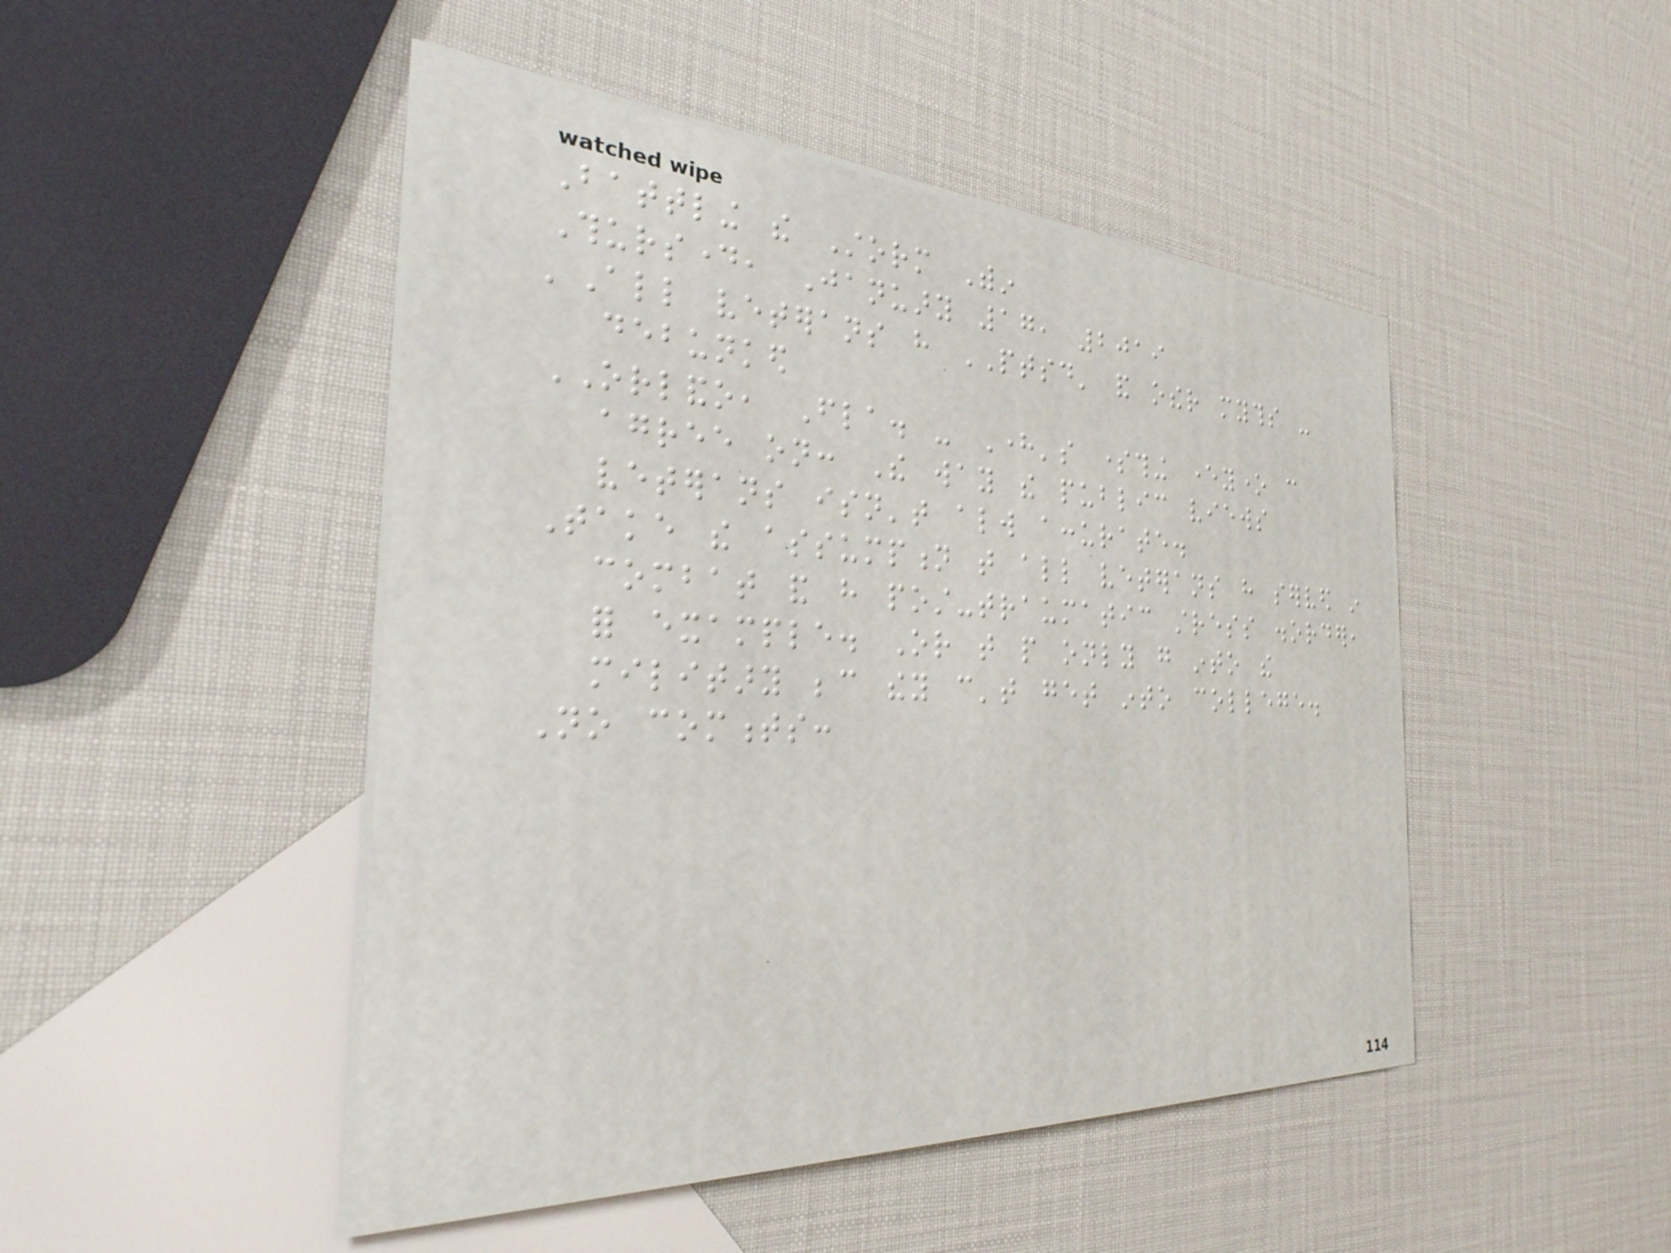Battling the Storm Within
Thursday, January 17, 2019
'All veterans have PTSD' and other myths -
debunked
ORLANDO, Fla. - Here's something everyone can
agree on: The way the public views
veterans isn't always accurate.
Take the assumption that all veterans have served in
combat and have post-traumatic stress disorder,
for example. Or that people only go into the
military because they can't get into college.
No comments:
